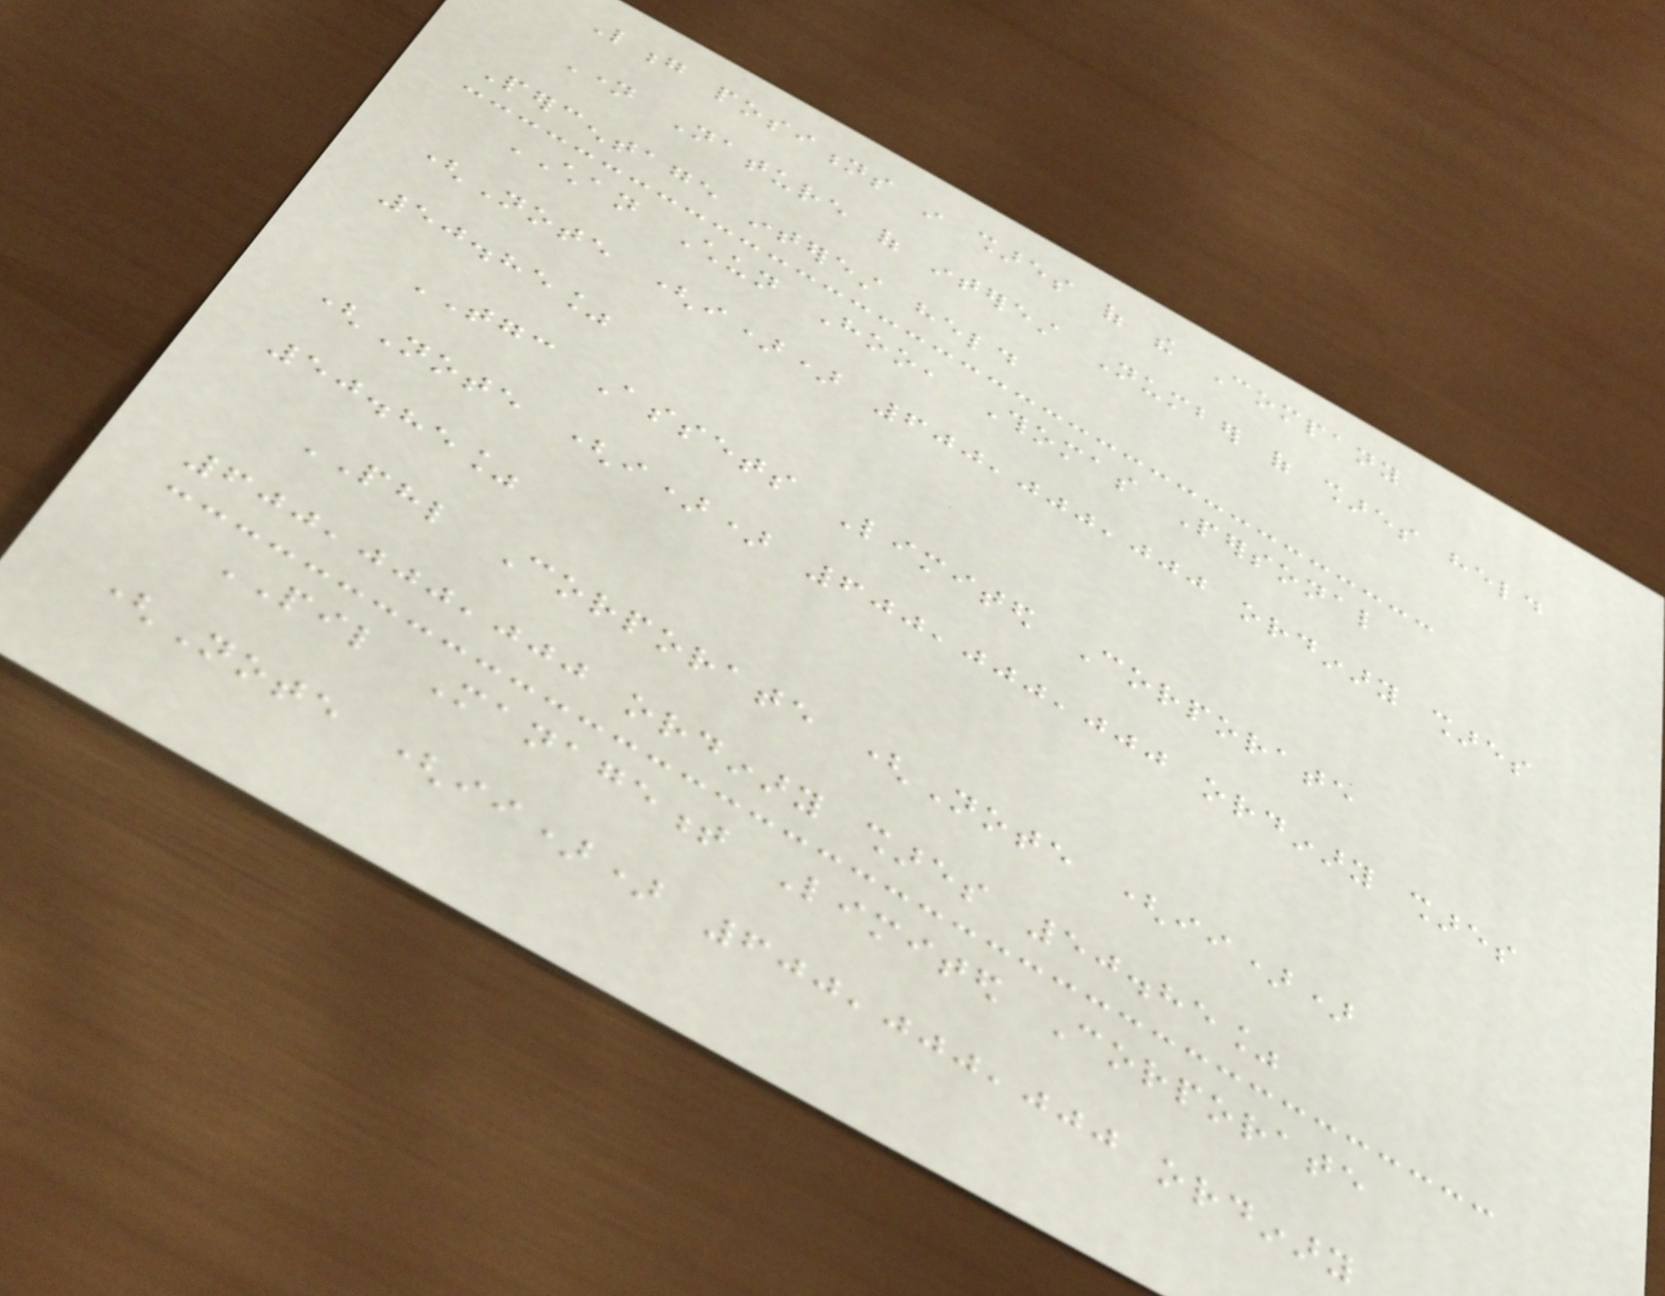Long positions in shares of the Company
Name Nature of interest Number of shares held
Percentage interest held
CHAN Chun Hoo, Thomas Personal
(Note (i)) 600,000,000 ordinary shares
50.85%
TGC Assets Limited Corporate
(Note (i)) 600,000,000 ordinary shares
50.85%
PHL Corporate (Note (ii))
600,000,000 ordinary shares 50.85%
PIL Management Limited Corporate
(Note (ii)) 600,000,000 ordinary
